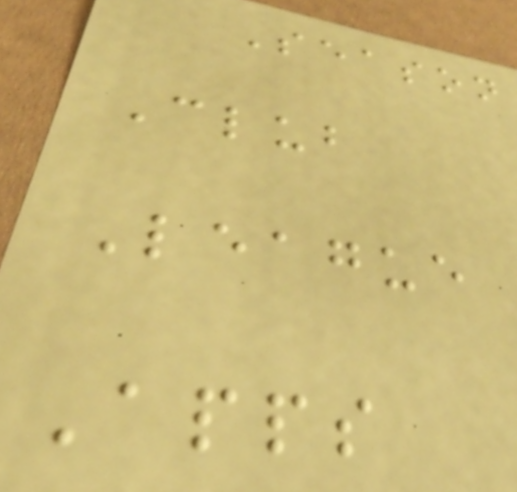Season
Club
League
Apps
